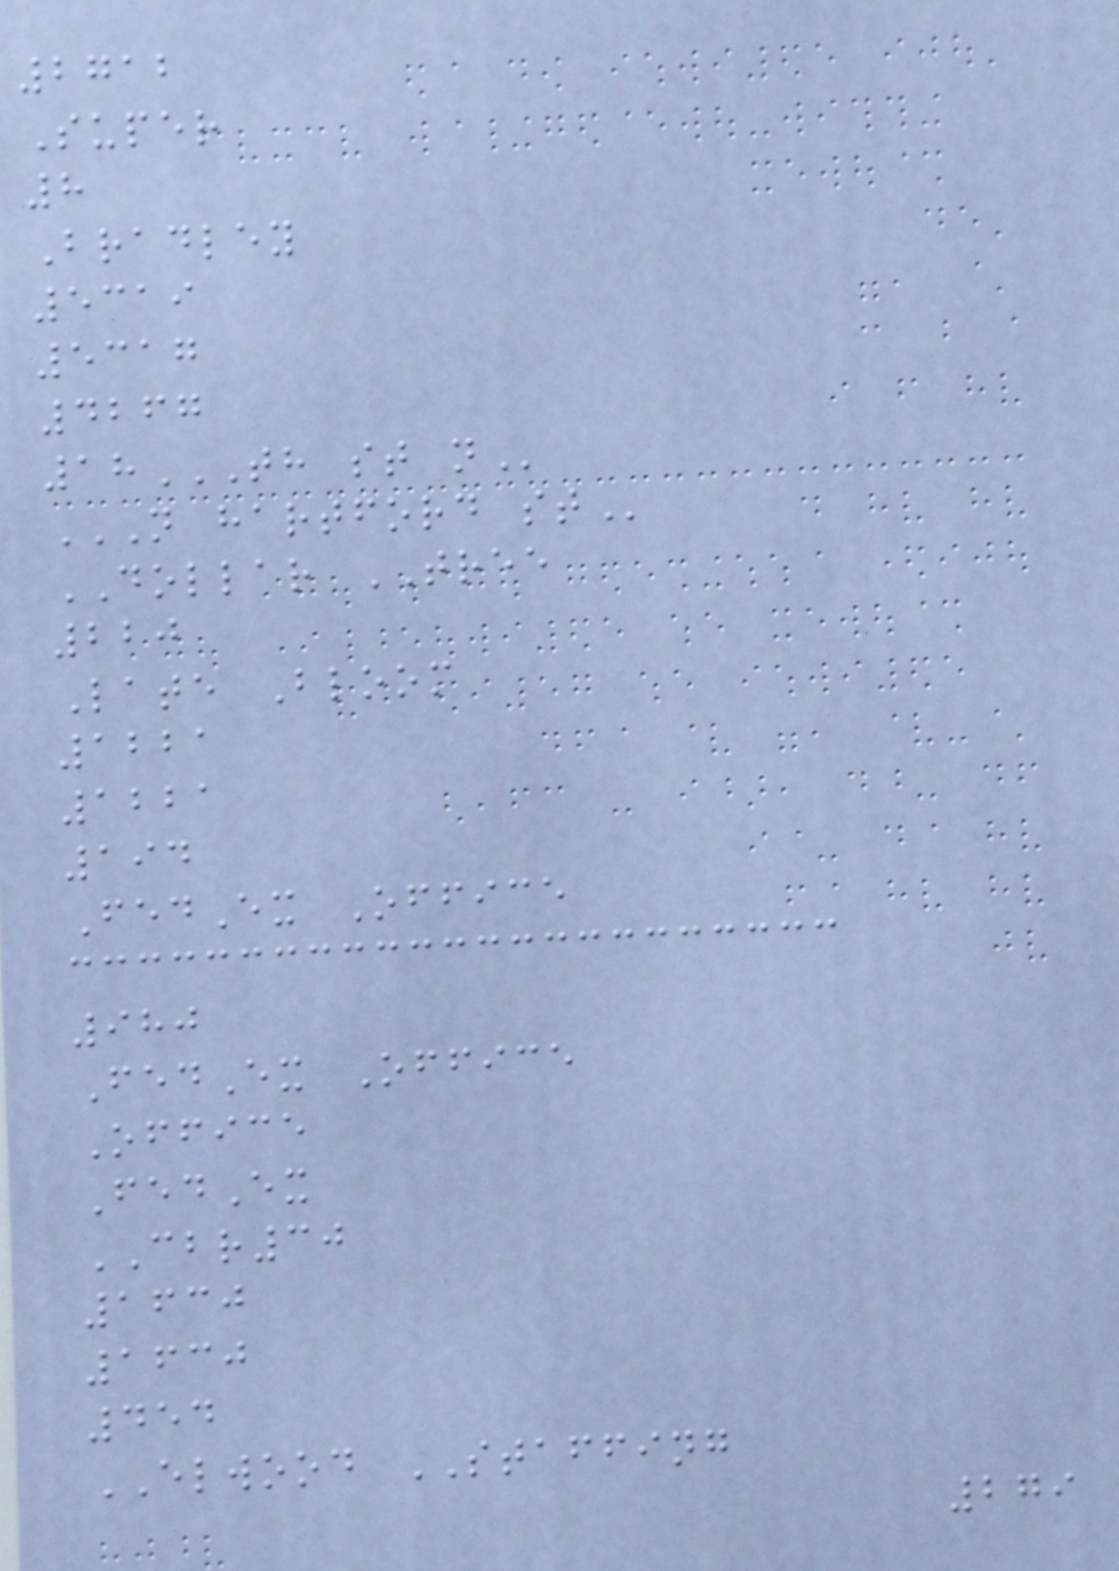2712
Super
8
Bradley
5319
5317
4267
18TH ST N
N HARTFORD ST
DOLLAR TREE
220
Late Bloom
1221
1221
194
FedEx Office
980
FedEx Office
Office
FedEx
CBR30
1630
1630
454
ELWOOD STAFFING
279
